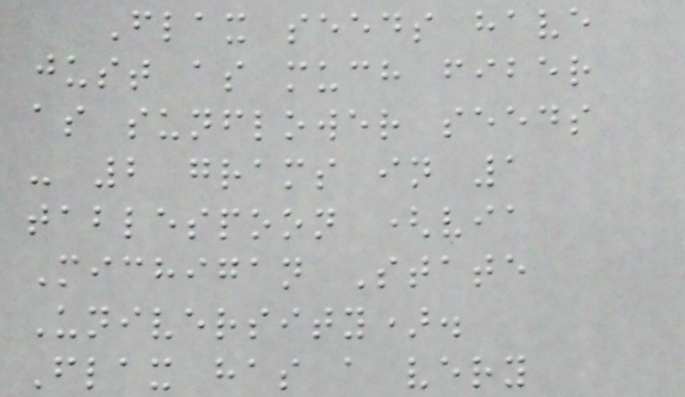Flax seeds have
just as much fiber
as sunflower seeds
- 2 grams in 1
tablespoon (via
Michigan State
University).
Flax has a very
